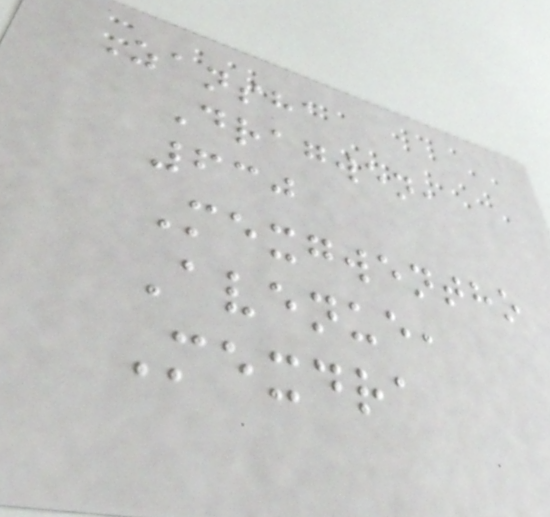Zansha
Dragwen,
630
Mexgwentho
Avenue,
Mexdra
